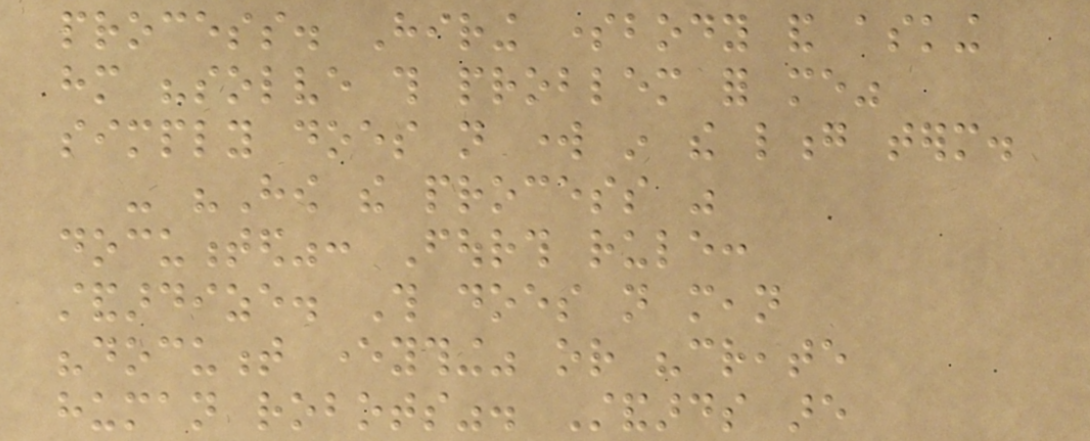process. Hiring somebody and asking
him "solve this problem for me"
simply does not work in the long term.
- "How the process was
documented": Fourth rule:
standardize. This does not mean
"document everything" or "create
human robots". Standards are
